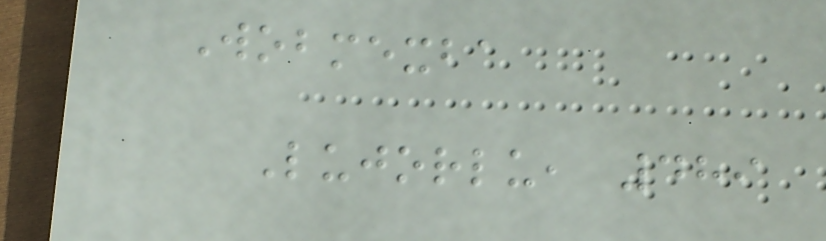Wobmexba
Lujorlu, 489
